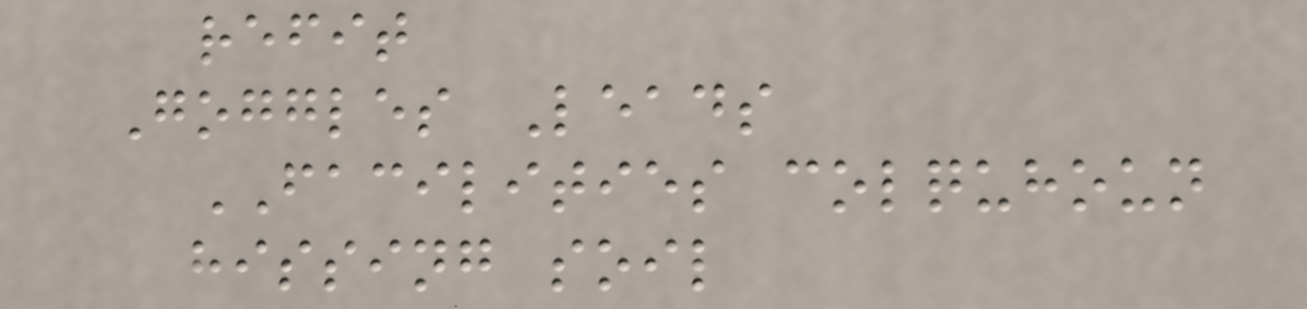refit
Goggles Leads
FACILITIES colquhoun
hissing soil
